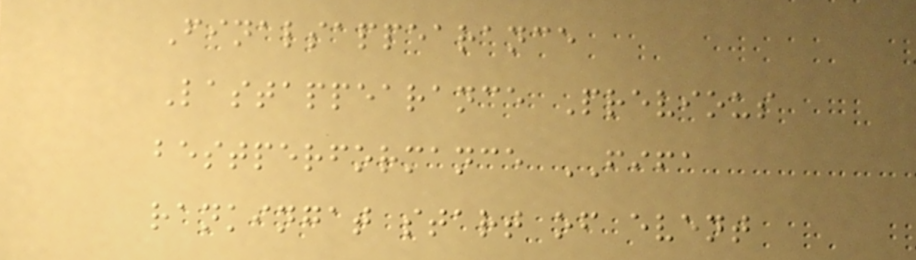Finalsappearance
Lastappearance Previous
bestperformance FIFA
rankingat start of event
